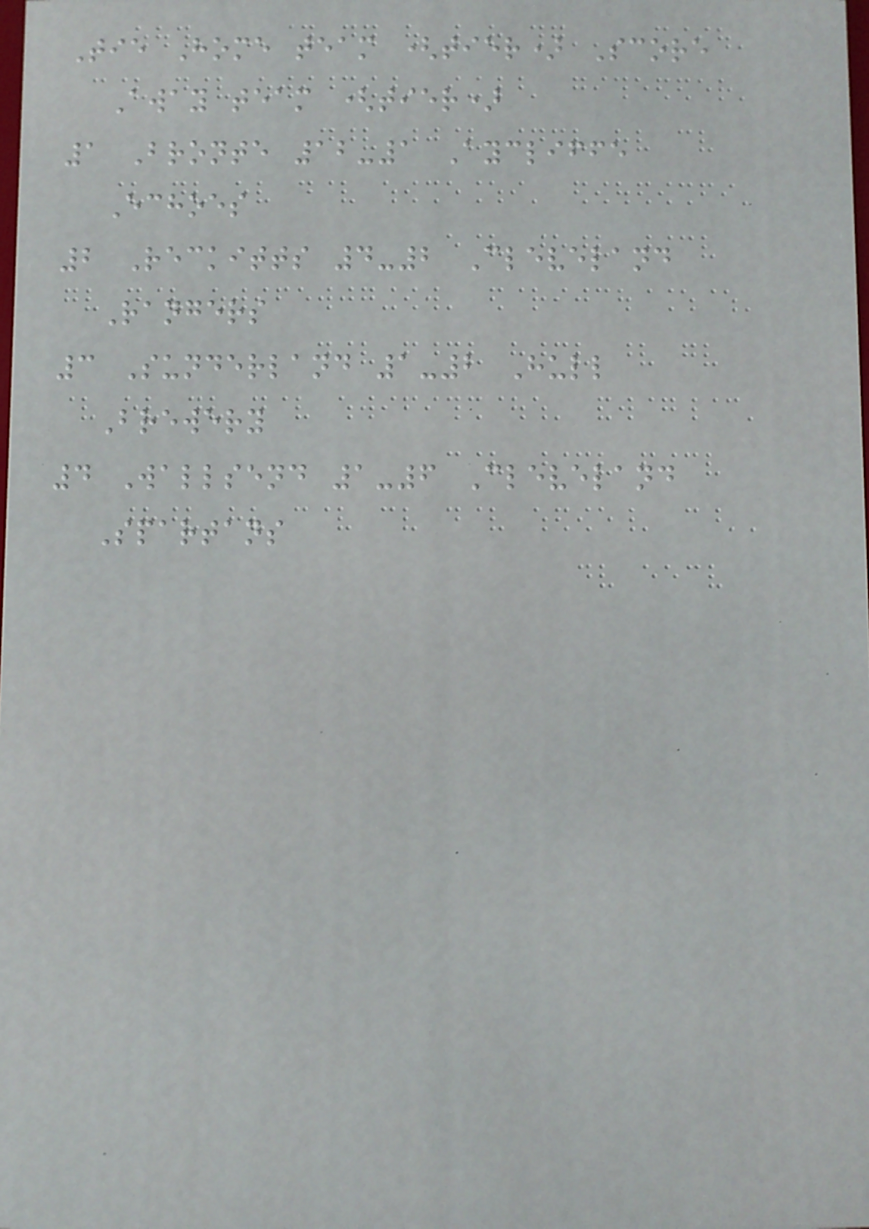Tie Home team (tier) Score
Away team (tier)
1 Bronte 12-1 Aycliffe
Echoes
2 Reckitts 4-2 Cleveland
Rangers
3 Sunderland 1-2 Hull
Brewery
4 Wallsend 1-6 Cleveland
Spartans
